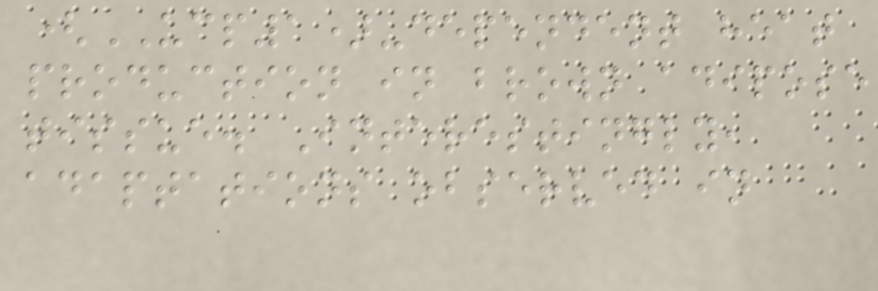(UCP1)-dependent heat
production in brown adipose
tissue. Interestingly,
adaptations observed in
